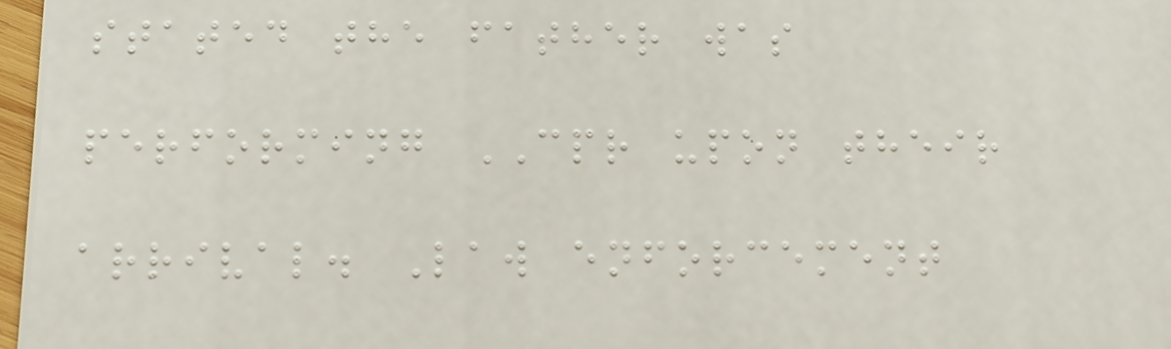stated the father was
performing CPR upon their
arrival. Law enforcement
